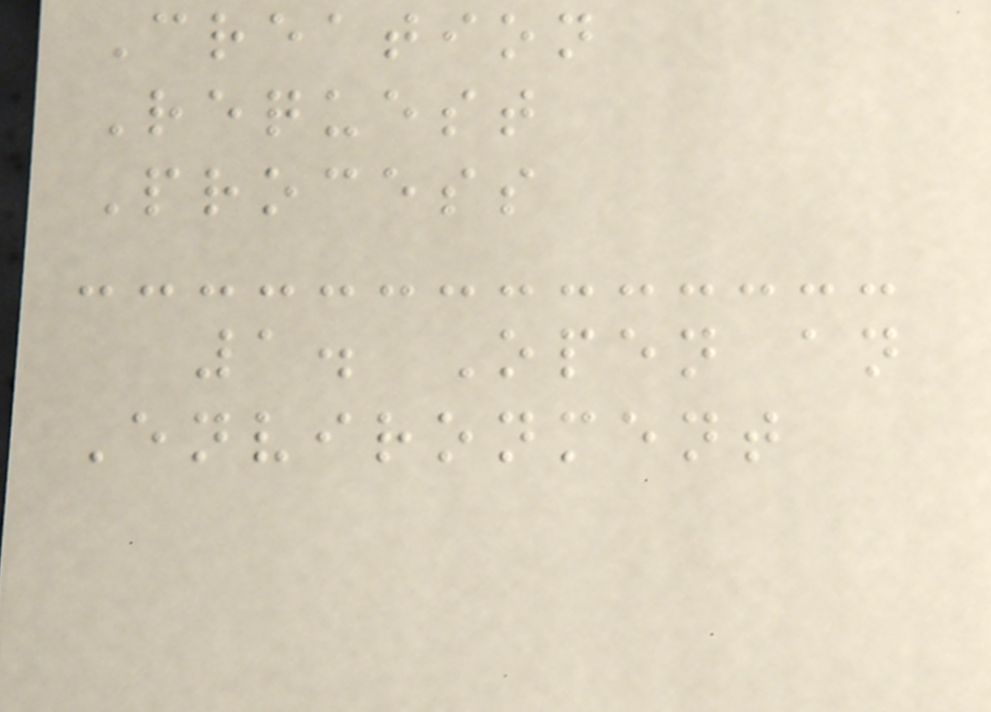Creation
Request
Process
1. Open an
Environment
